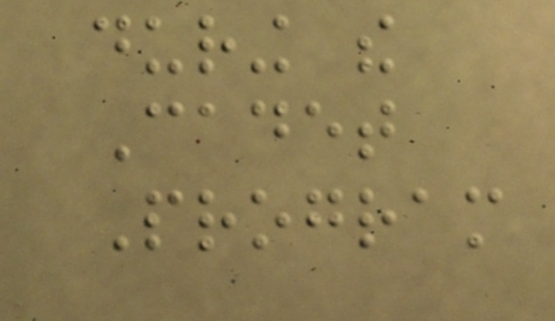during the
Cadet
Program
